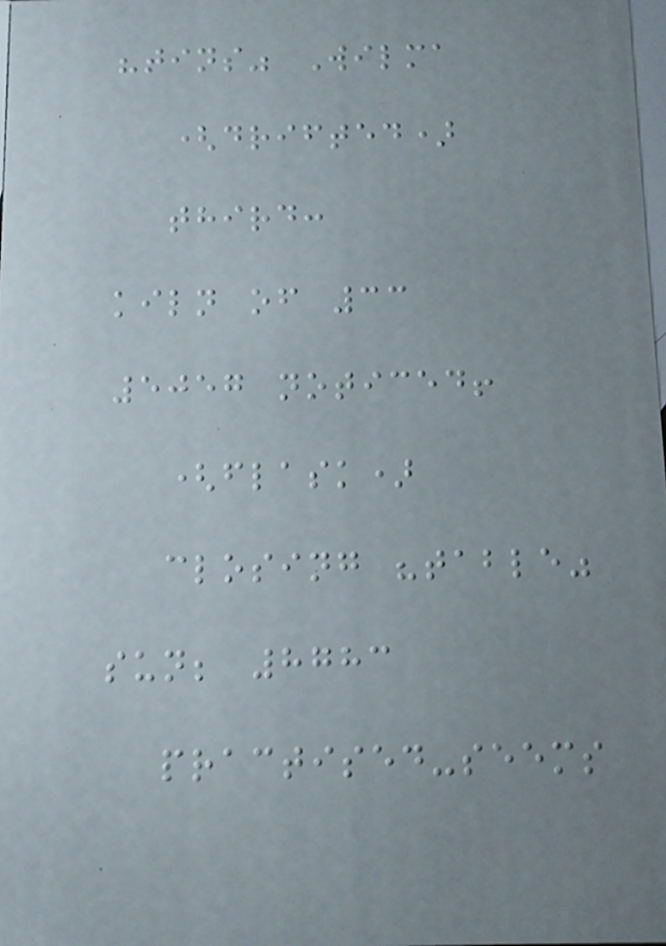"tins" Wilma
(drifted)
third:
kiln of 33
5057 noticed!
(flask)
closing "table"
sun; 8783
practised-seems
